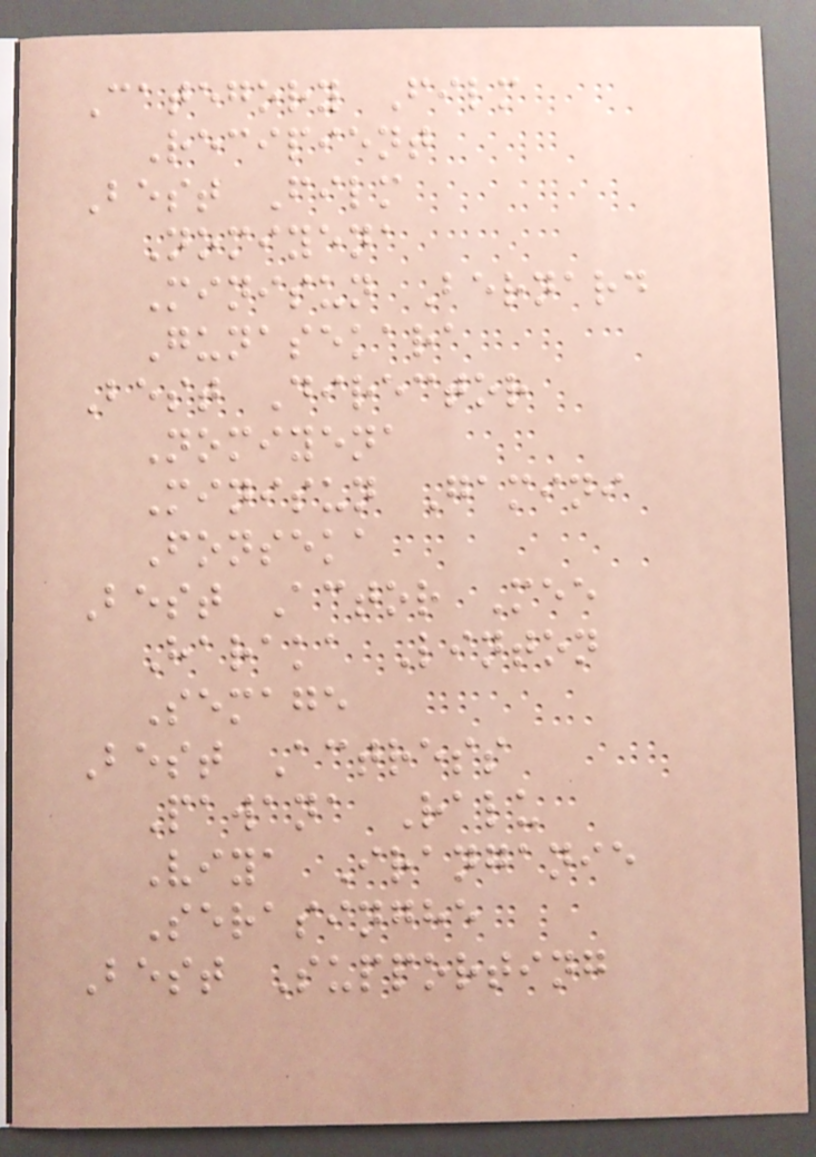Category Film
Recipient
Best Film
Nomiyena
Minisun Bernard
Gunasekara
Best Director
Nomiyena
Minisun Gamini
Fonseka
Best Actor Mee
Haraka Linton
Semage
Best Actress
Pawana Ralu
Viya Iranganie
Serasinghe
Best Supporting
